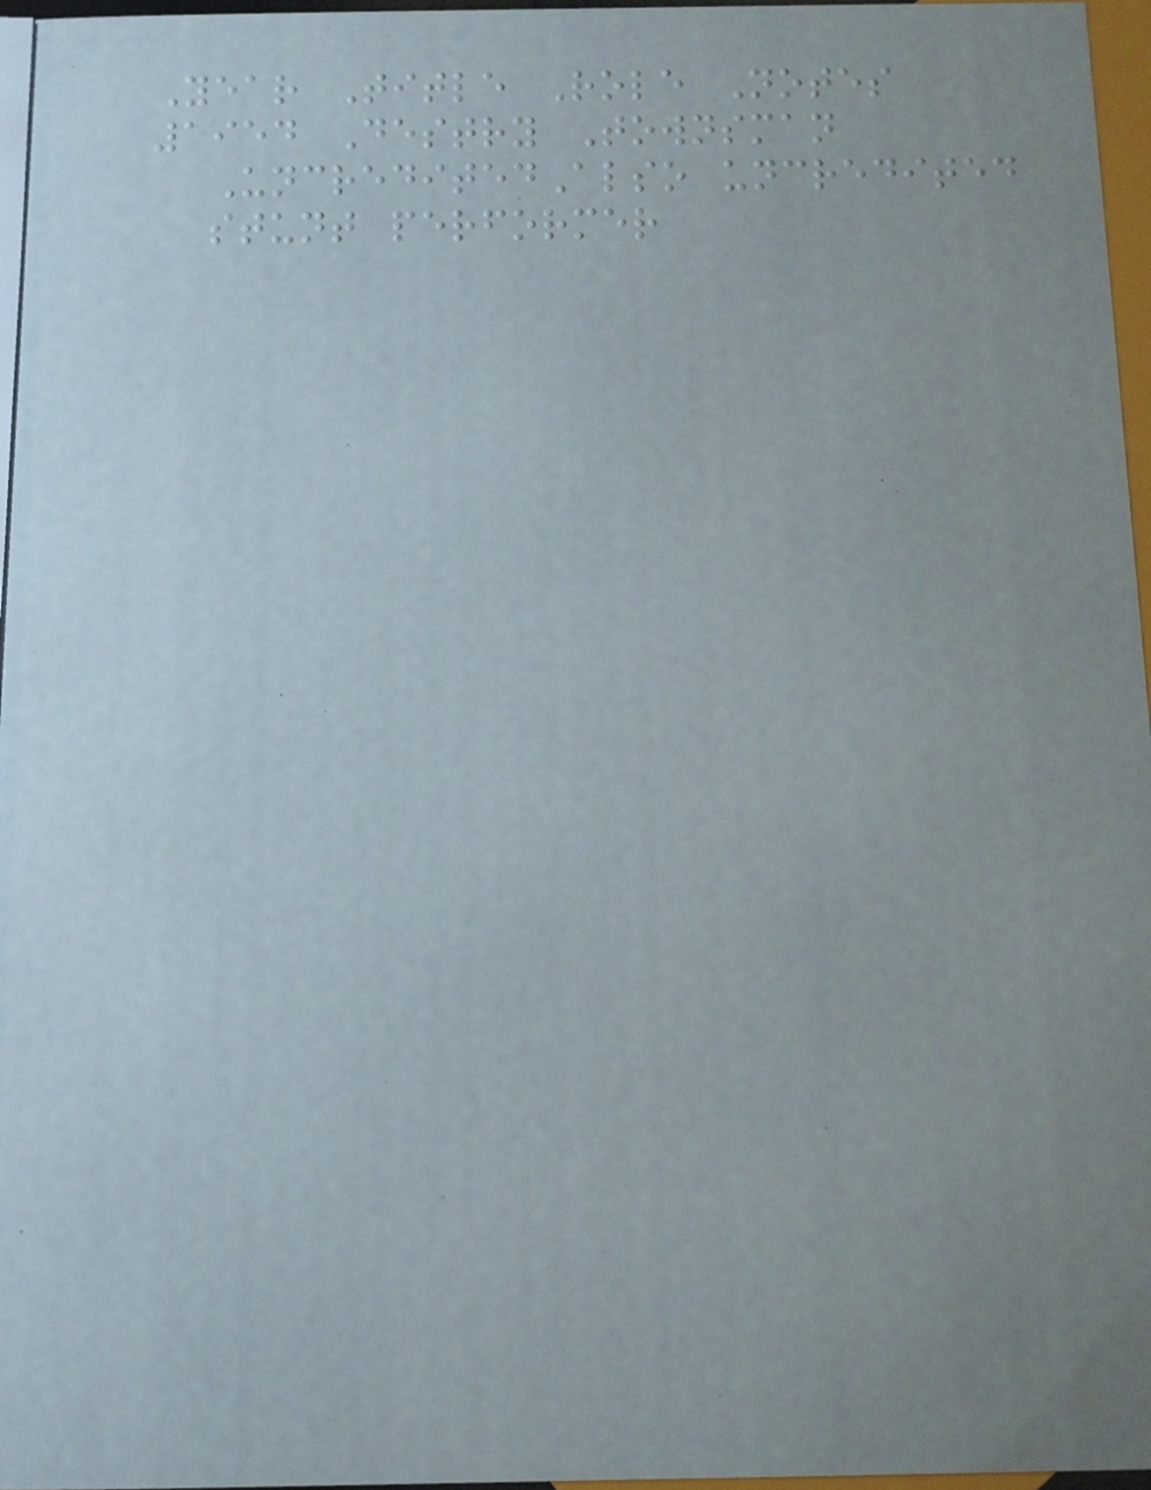Year Title Role Notes
1954 Destry Townsman
UncreditedAlso uncredited
stunt performer
